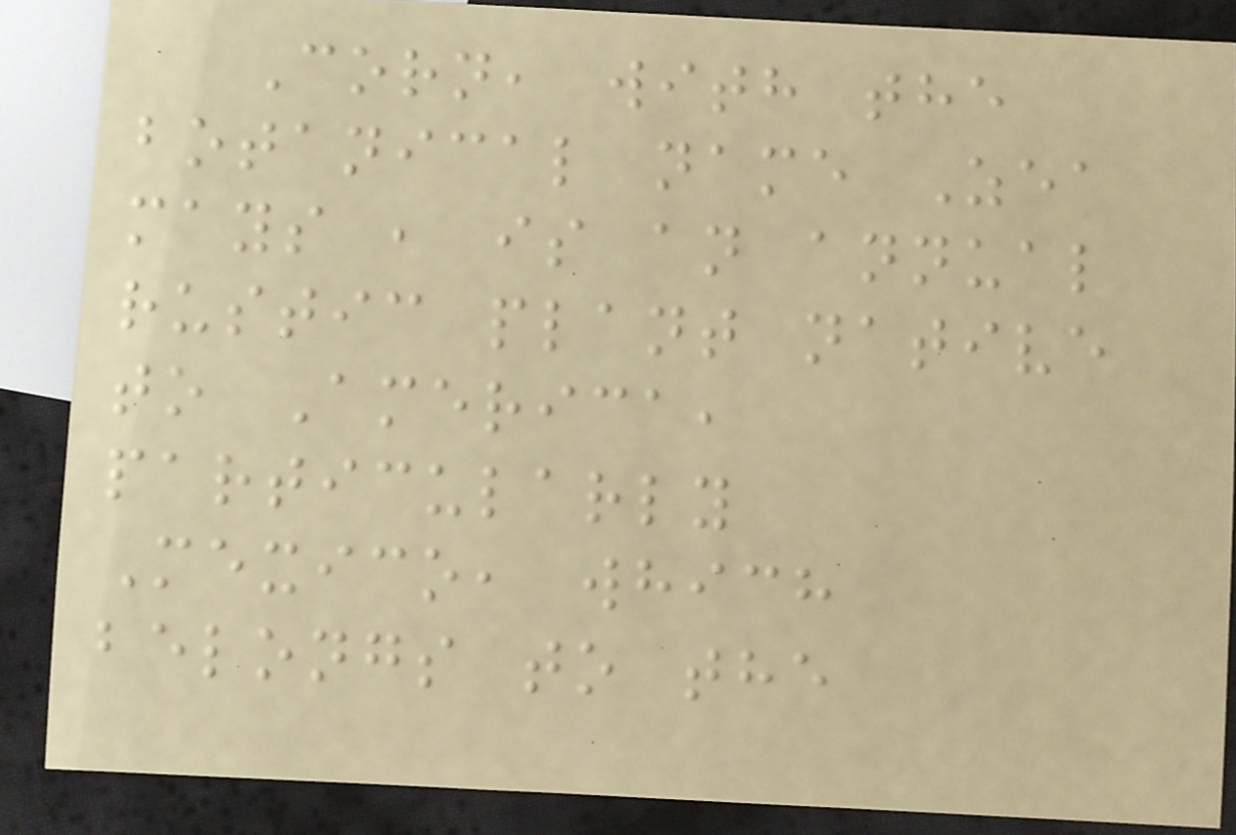Corn, with the
botanical name Zea
mays , is an annual
rustic plant native
to America,
particularly
Mexico, which
belongs to the
